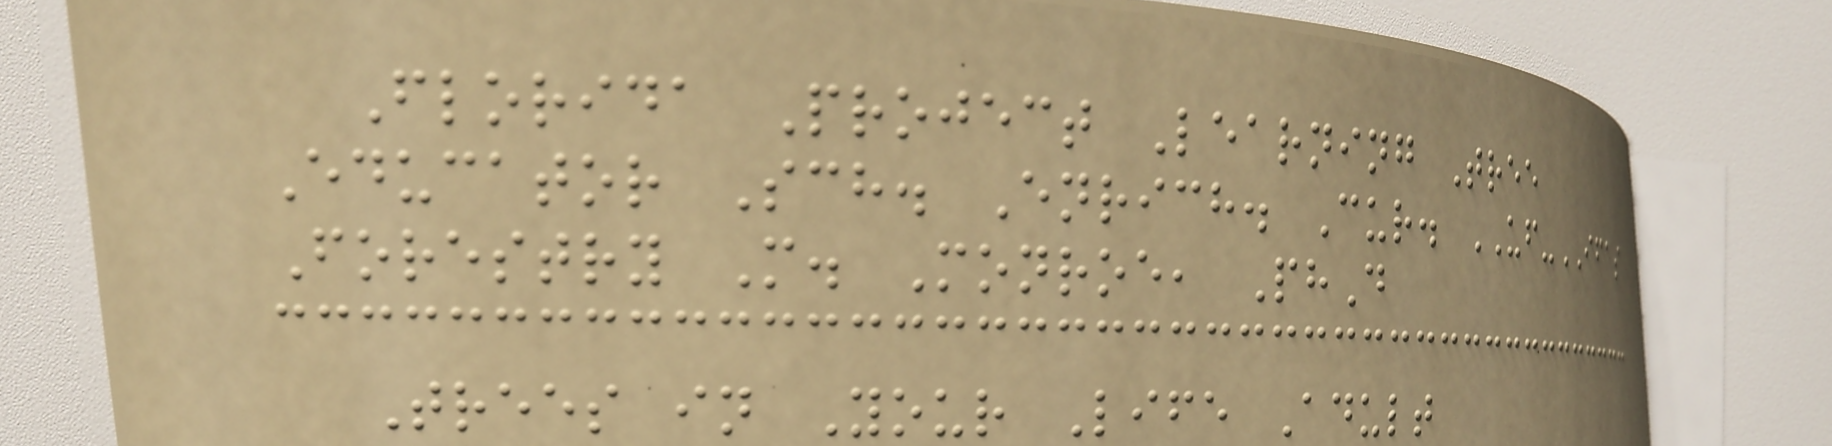Florida Project Learning Tree
Educator Sch. Enrich. Cur. UF-IFAS
Forestry M. Monroe, PhD
Trees in Your Life Adult
